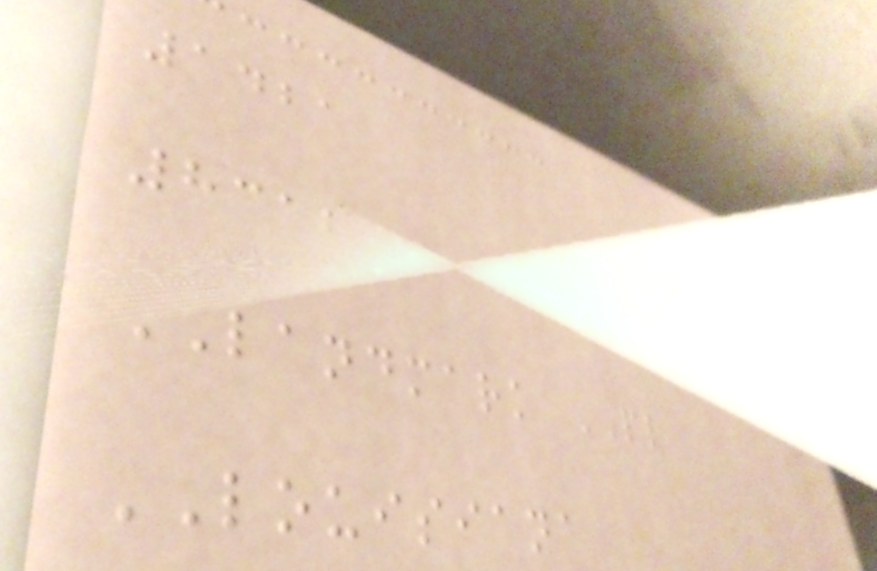1421
8312
LANDMARK PL
LOUISIANA
